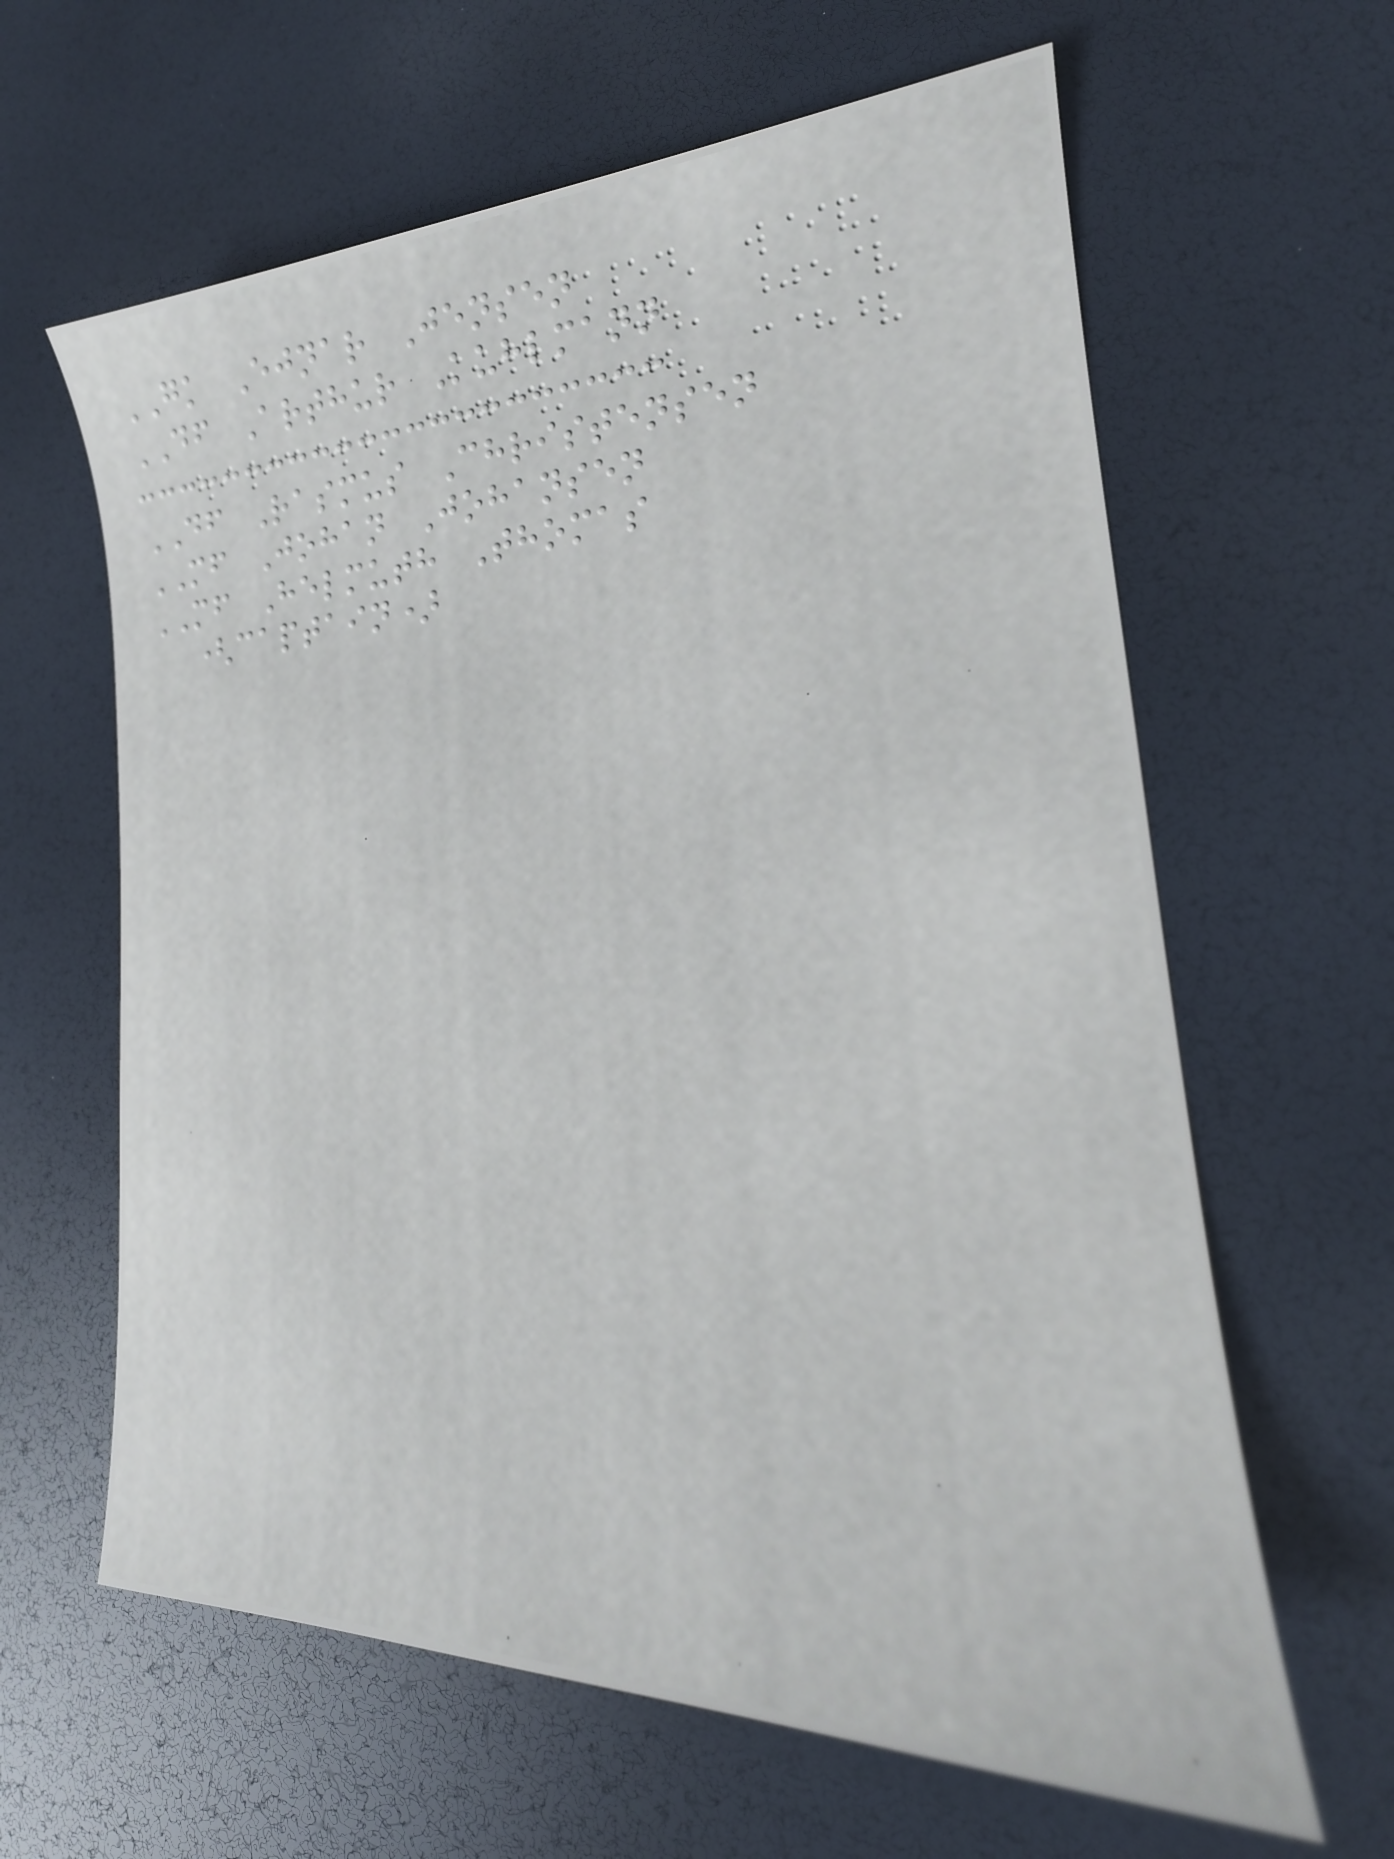GK Ejnar Jensen
DF Arthur Kuhlmann
DF Rasmus Christensen
MF Johan Johansen
MF Helmuth Thomas
(captain)
